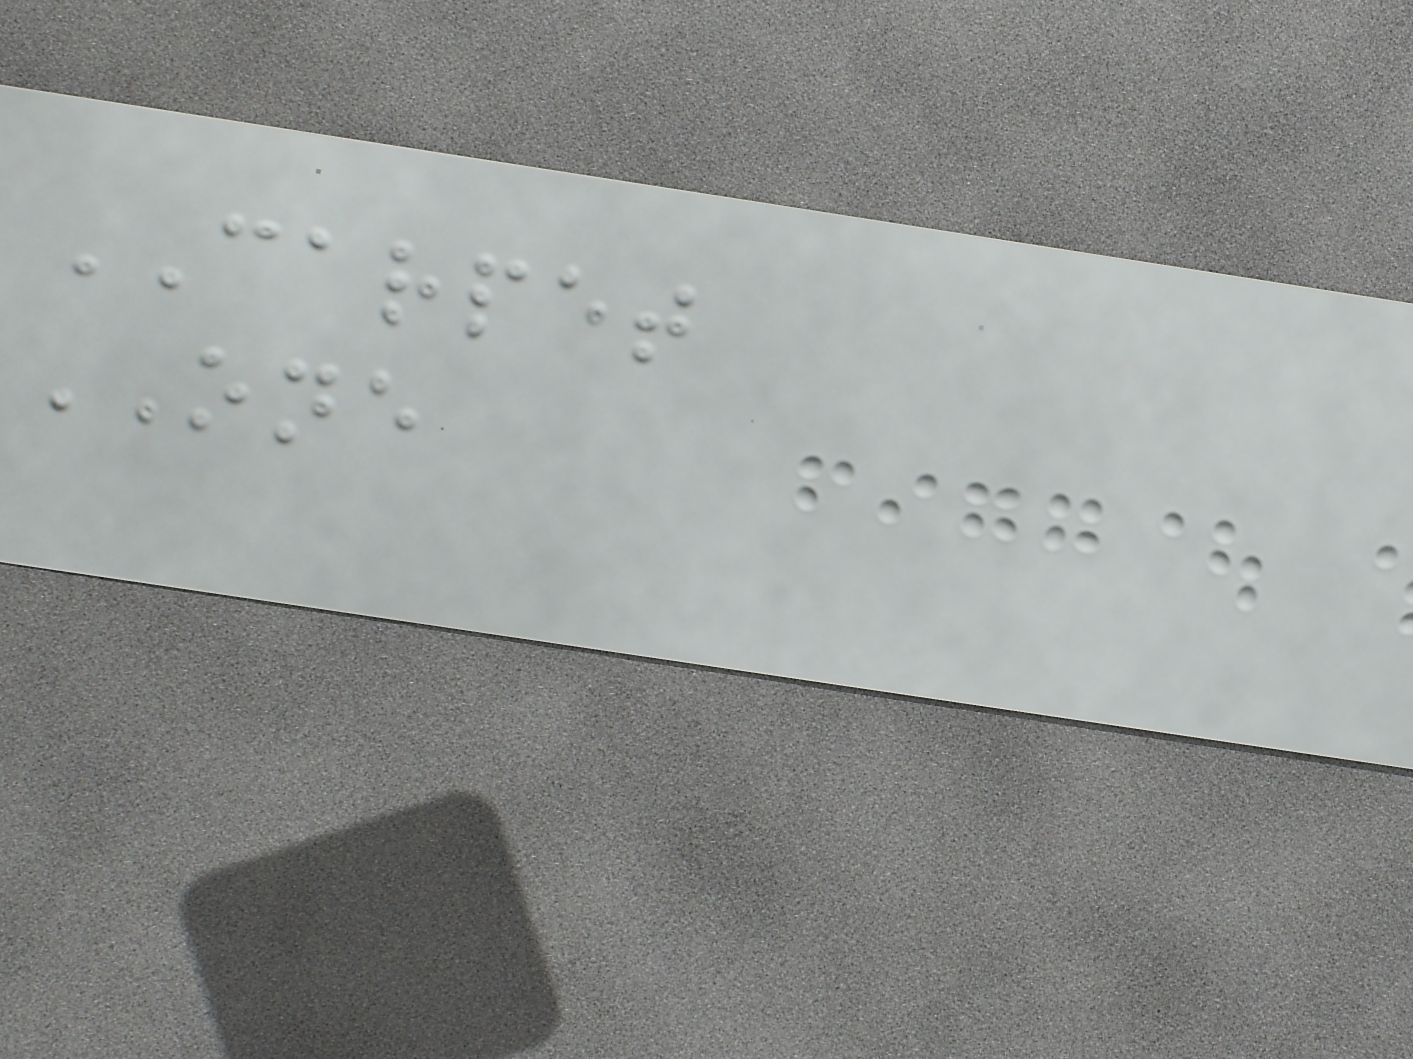CARPET
ONE
